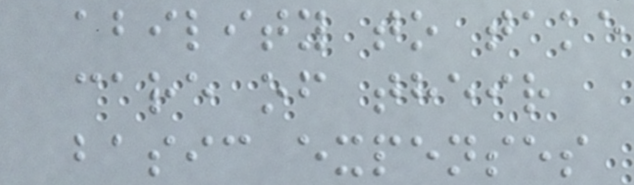ability to take
care of their
basic expenses
